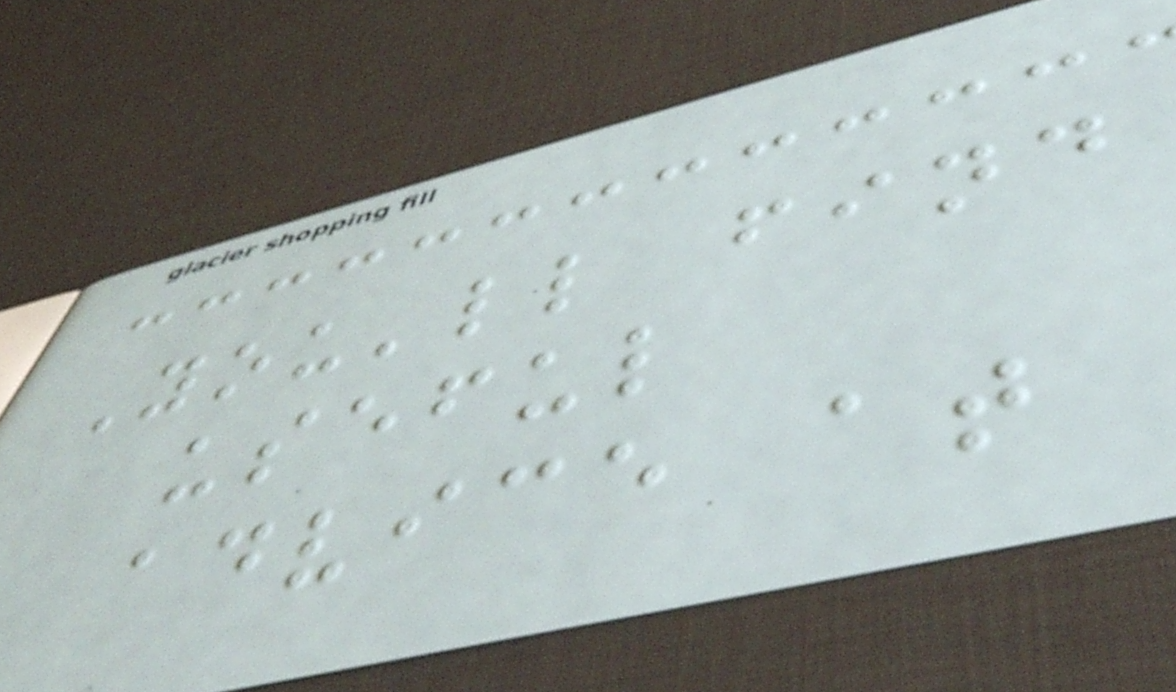You'll find
useful
advice at
